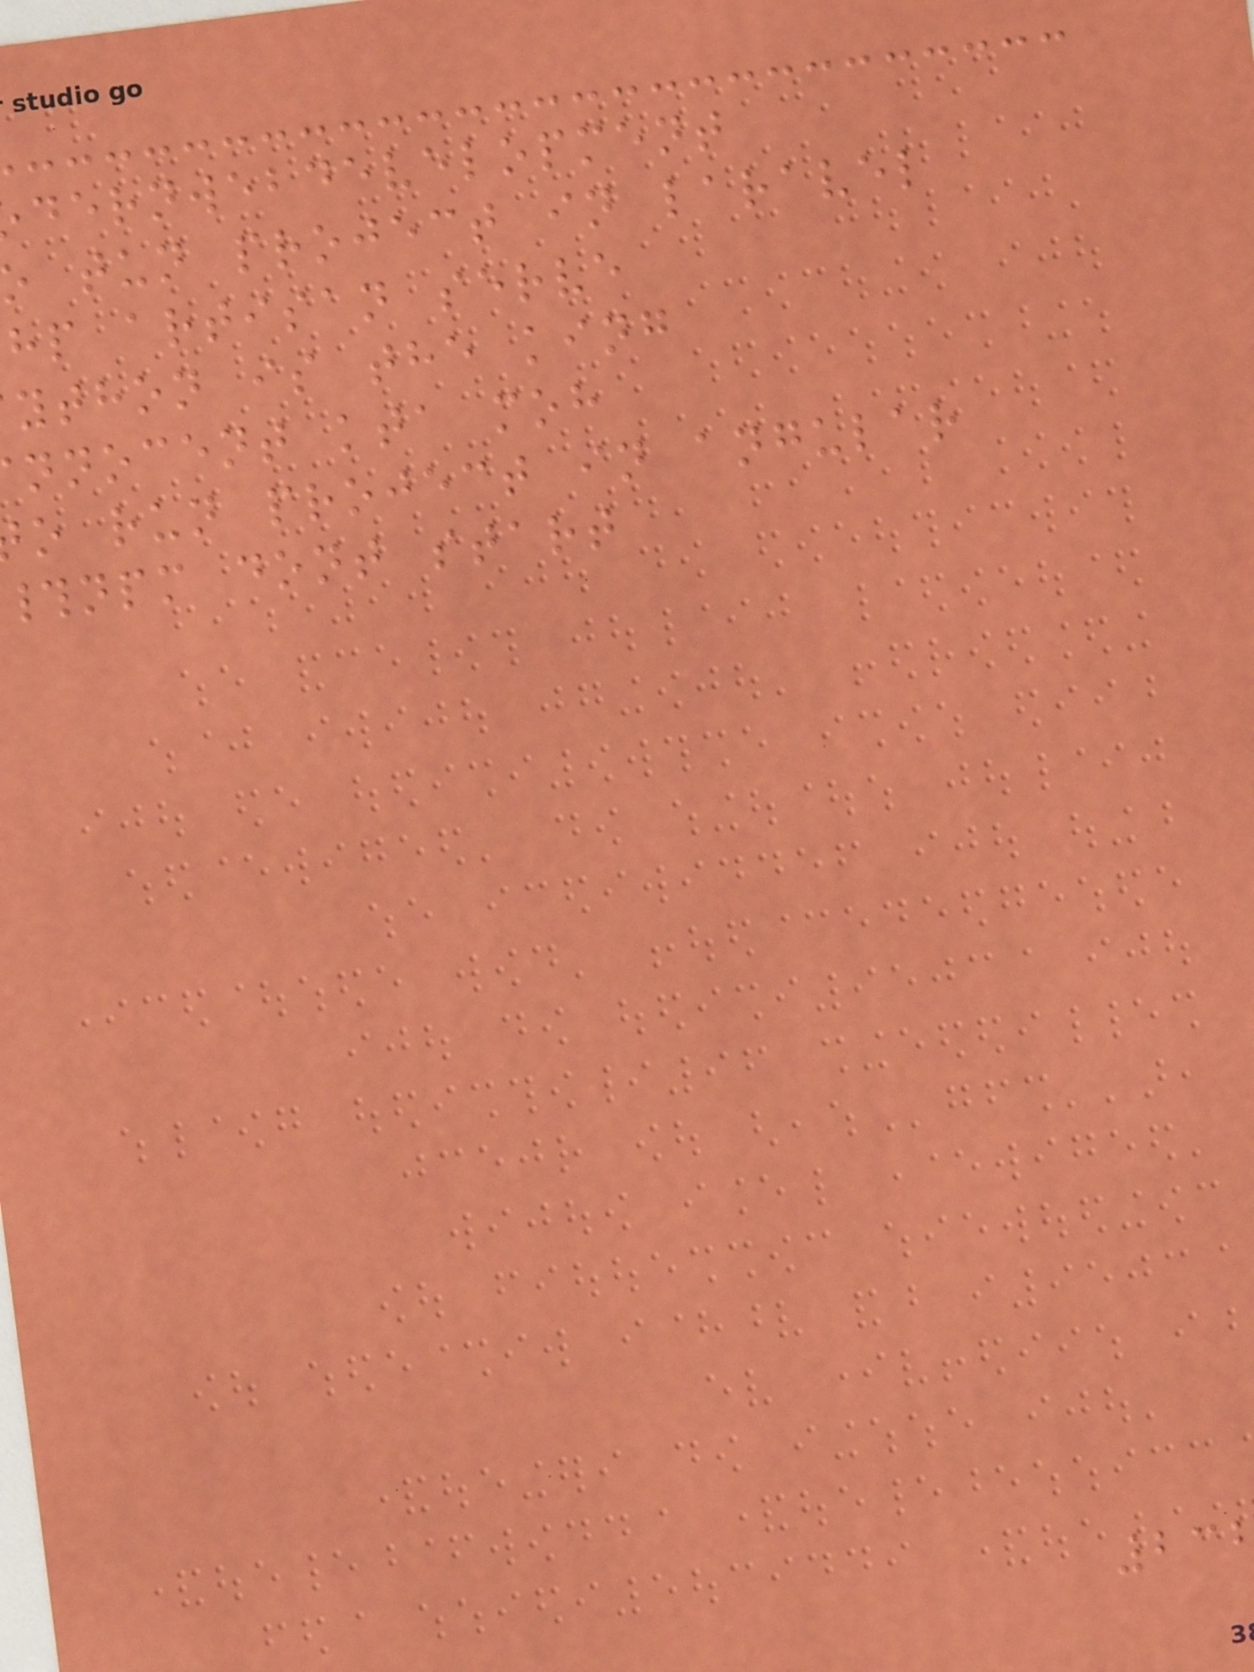dernwebdevelopment
tun project in laravel
hp artisan serve
ython is the king
nnocent kta moh
o run project in angular
#npm dont start
